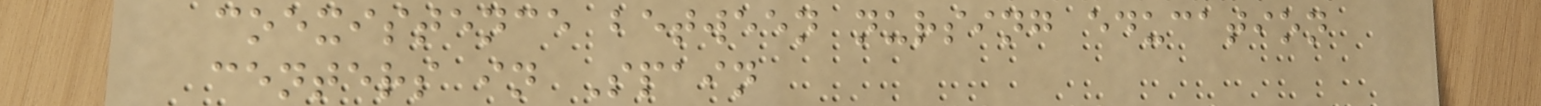coexistence between nursing education
centers in Spain
